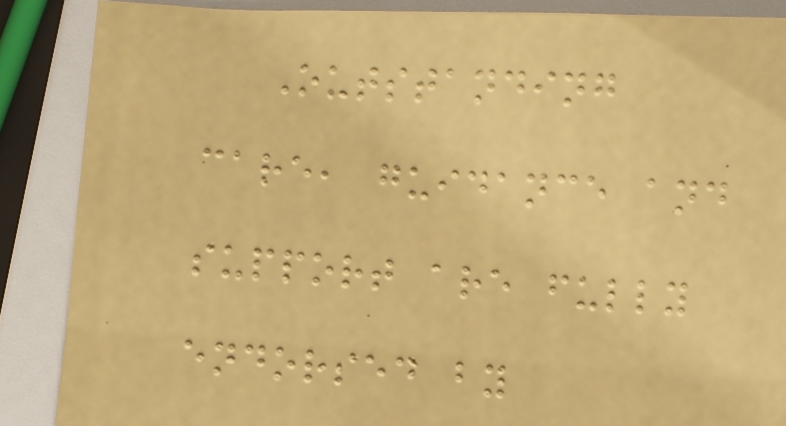Outstanding
care, guidance and
support are fully
endorsed by
